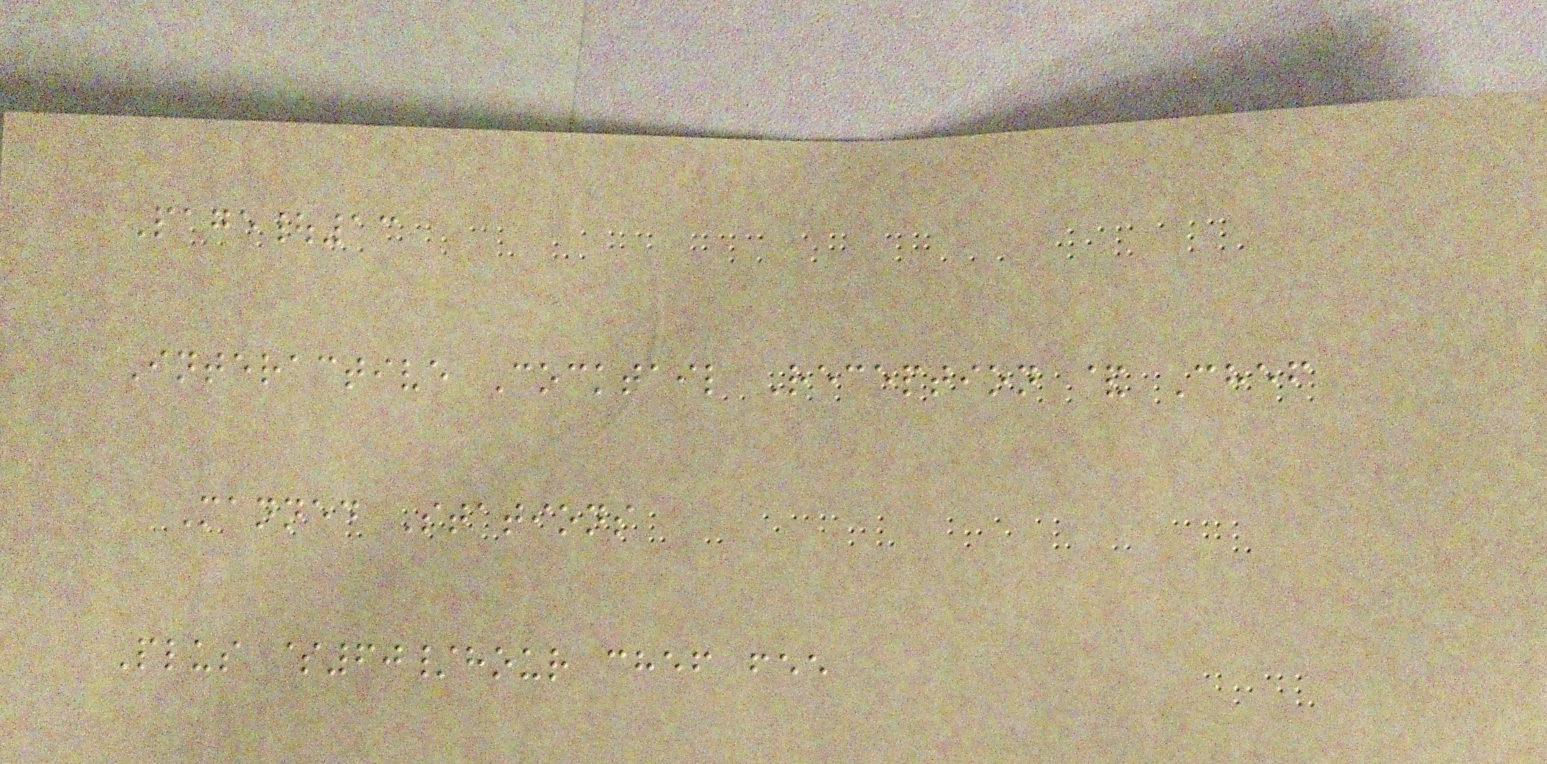Page|13
Interactive Cocktail Reception & Chef
Manned Stations
Plus $60/hour chef fee
